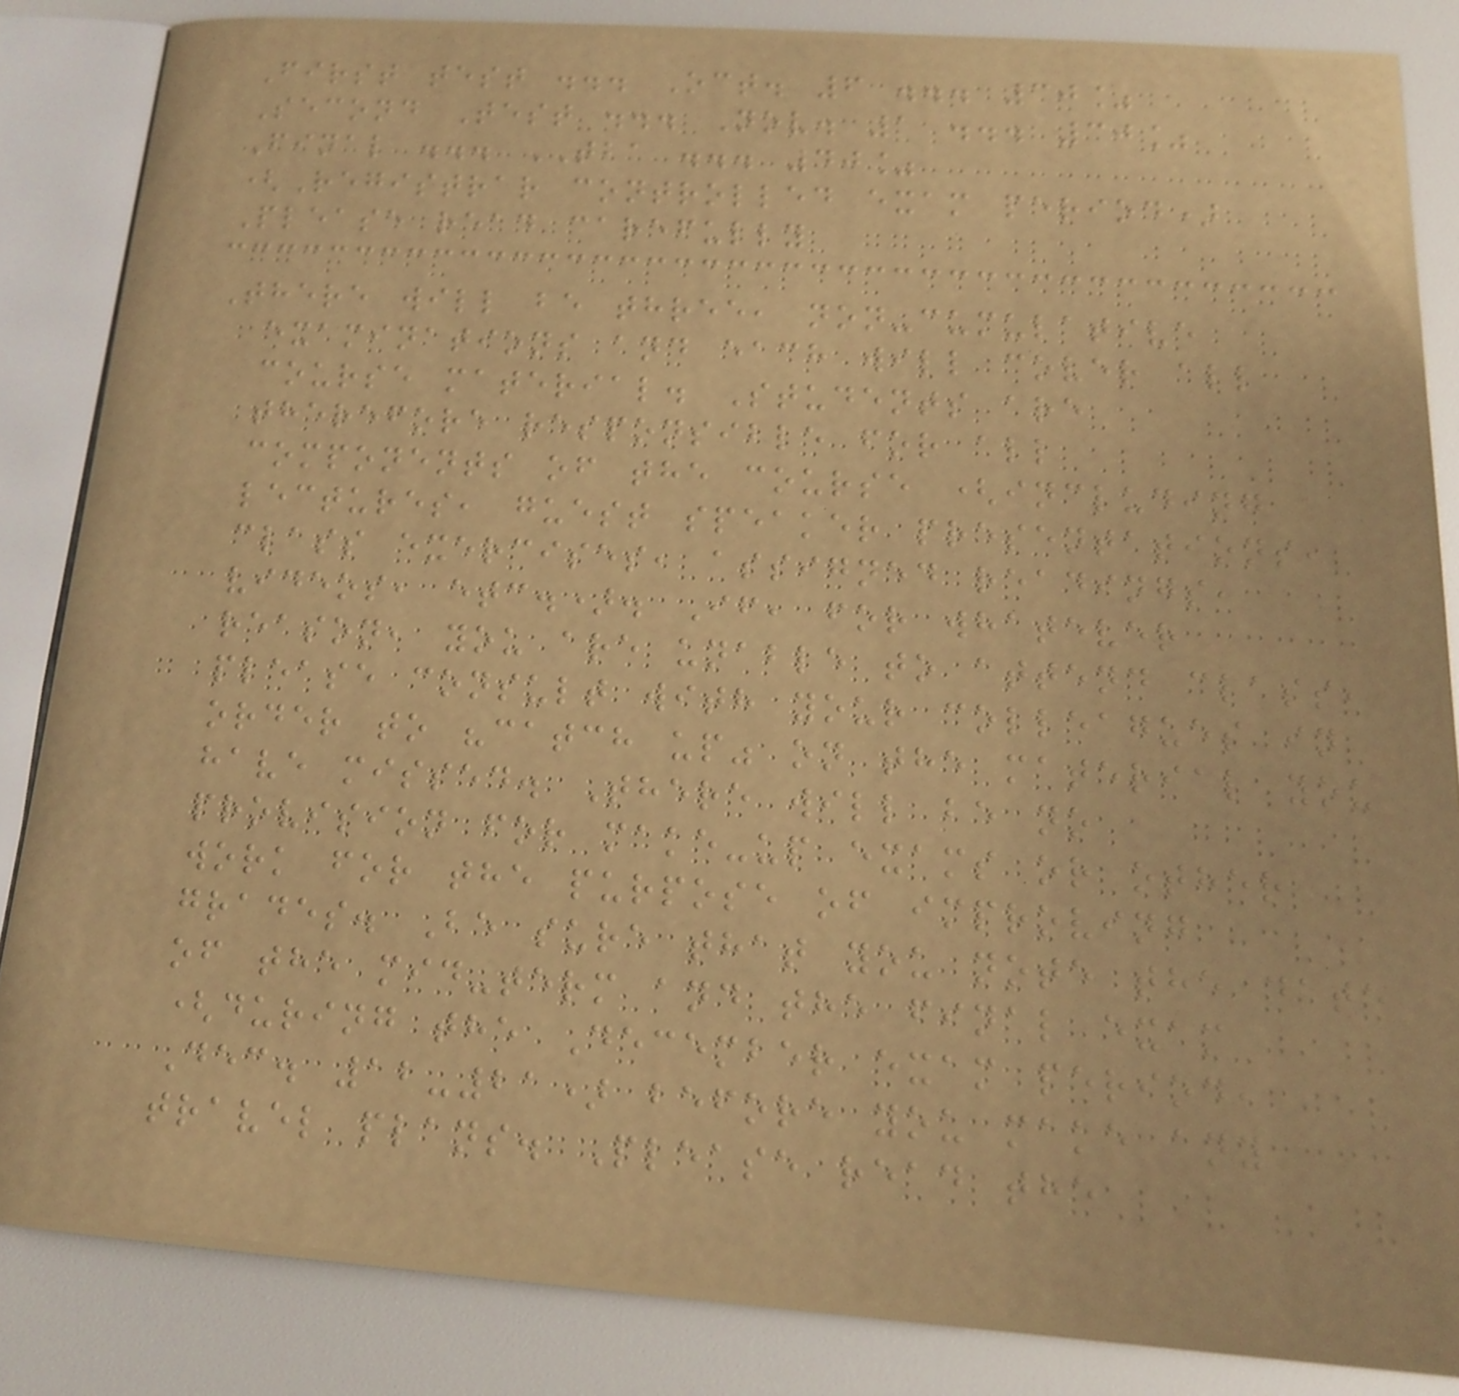First test ... Oct. 6 ... 30%
Second Test ... Nov. 1 ... 30%
Final ... TBA ... 40%
(Registrar controlled exam period)
Please read carefully
There will be three, non-cumulative
examinations and each will cover all
course material. Students are
therefore responsible for all
components of the course (including
lectures, guest speaker presentations,
class exercises, assigned readings,
videos, etc.). If, for whatever
reason, you are unable to attend class,
please consult with your colleagues in
order to "catch up" on the material you
have missed. There will be no
provision for make-up exams or other
work for the purpose of improving
grades. Be sure that you note the date
of the mid-term and the final exam
(during the December exam period,
Dec. 12-21) before you make any
travel plans. Please read the
